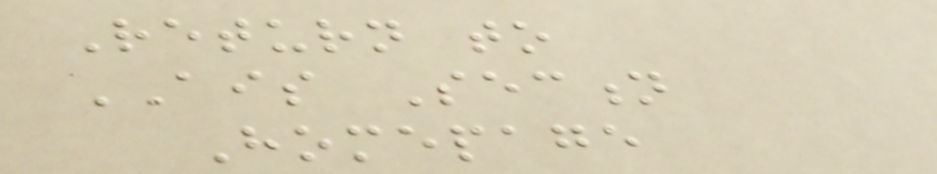Return to
AIS Section
Homepage
